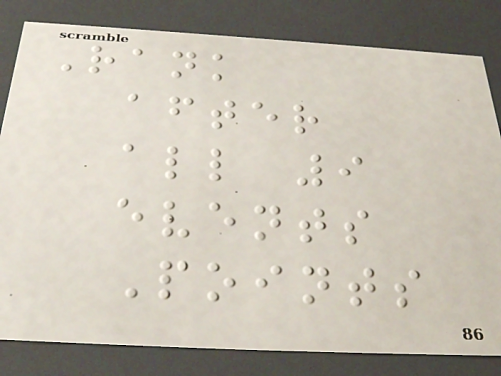Rank
after
all 9
events
Points
